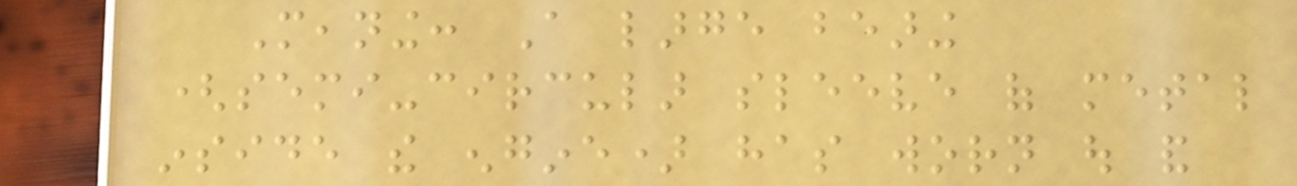Meaning: A large bearing
(semi-circular sleeve of metal
inside the engine) has worn out and
